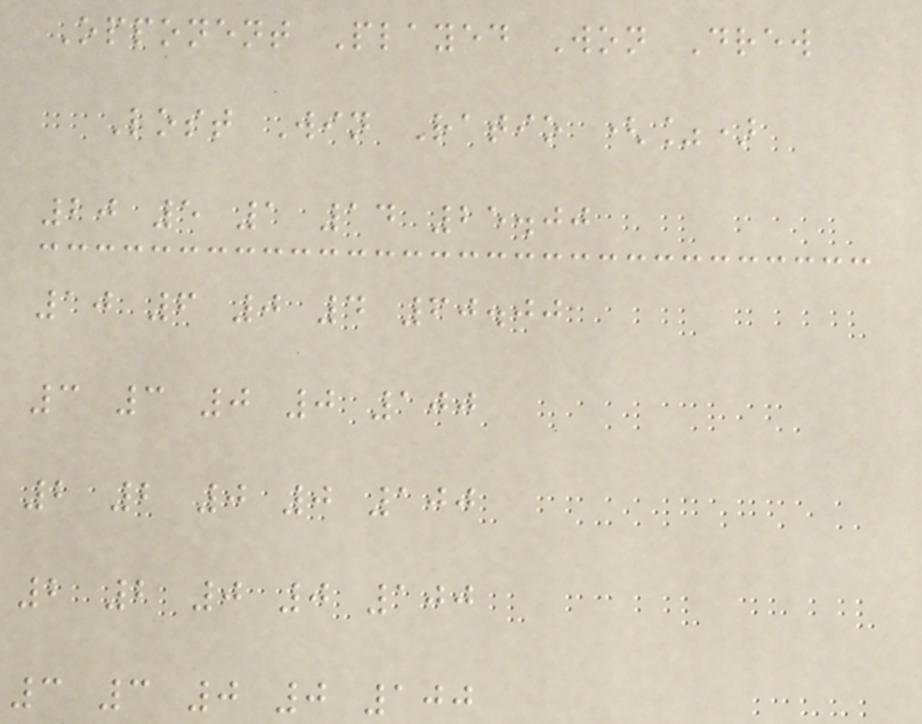Opponent Played Won Drew
Lost Win Ratio (%)
20 5 1 14 25.00
10 6 0 4 60.00
3 3 0 0 100
2 2 0 0 100
2 2 0 0 100
3 3 0 0 100
